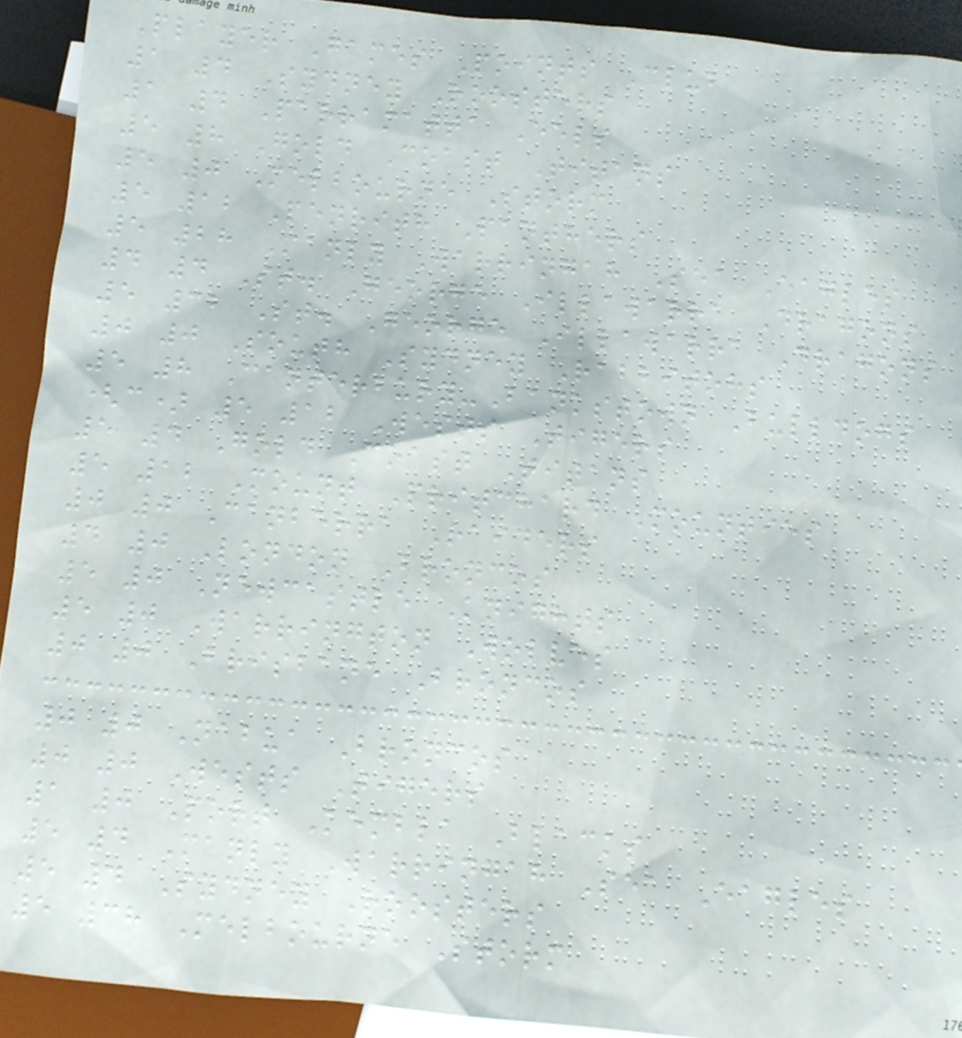Player Games Points Club
1 4 Sydney Roosters
1 4 Parramatta Eels
5 8 Gold Coast Titans
5 0 Melbourne Storm
5 12 Penrith Panthers
5 28 Manly Warringah Sea Eagles
4 4 St. George Illawarra Dragons
5 32 St. George Illawarra Dragons
0 0 South Sydney Rabbitohs
5 8 Canterbury-Bankstown Bulldogs
(c) 5 12 Wests Tigers
5 4 Gold Coast Titans
5 12 Mount Pritchard Mounties
0 0 Canberra Raiders
4 0 London Broncos
5 0 Newcastle Knights
5 0 Warrington Wolves
0 0 Brisbane Broncos
0 0 Nabua Broncos
0 0 Wests Tigers
1 0 Port Kembla Blacks
5 4 Manly Warringah Sea Eagles
5 4 Sydney Roosters
5 38 Melbourne Storm
